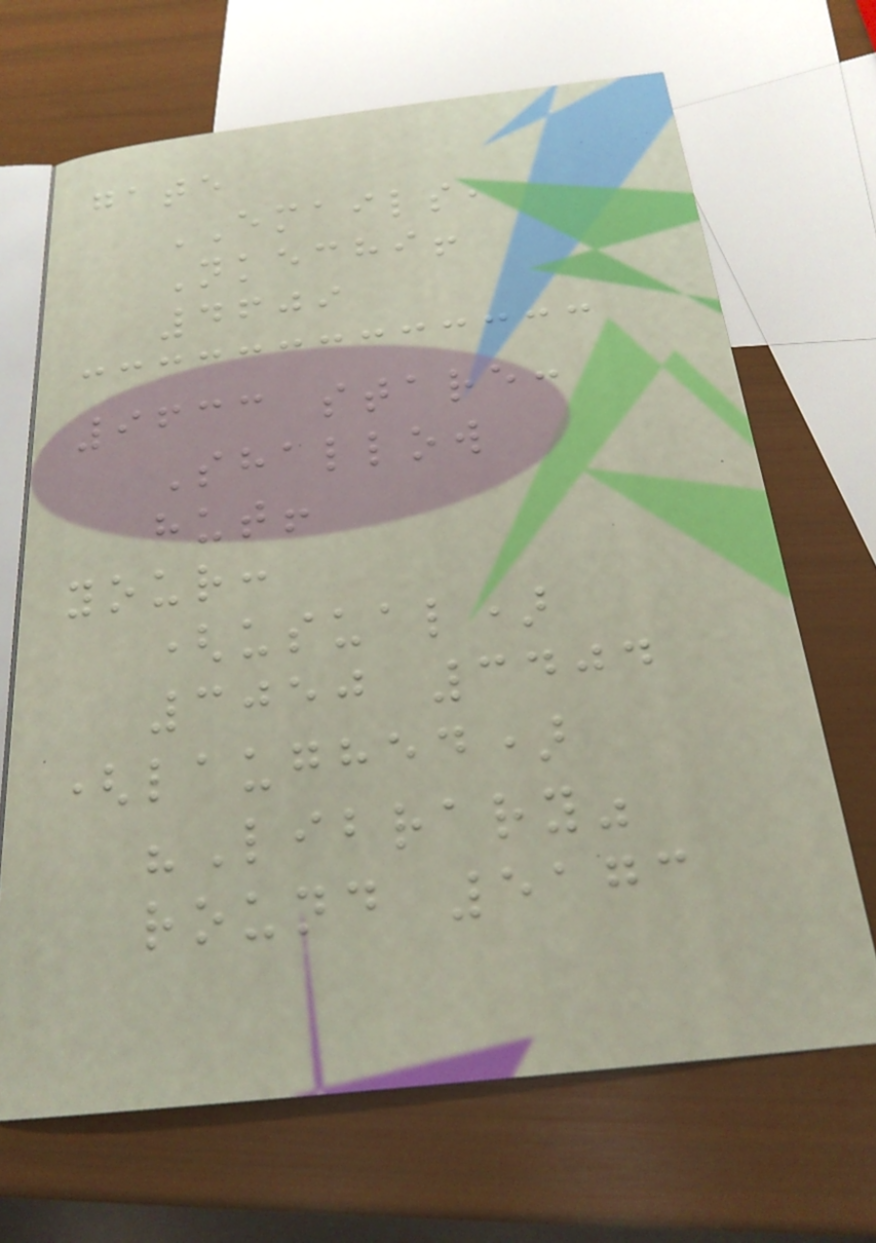gate
EMAILS,
Nkechi!
4609
9633 stare:
Shallow
hut!
your:
(usual)
3050 3404
(laughed)
"Library"
round 5173
